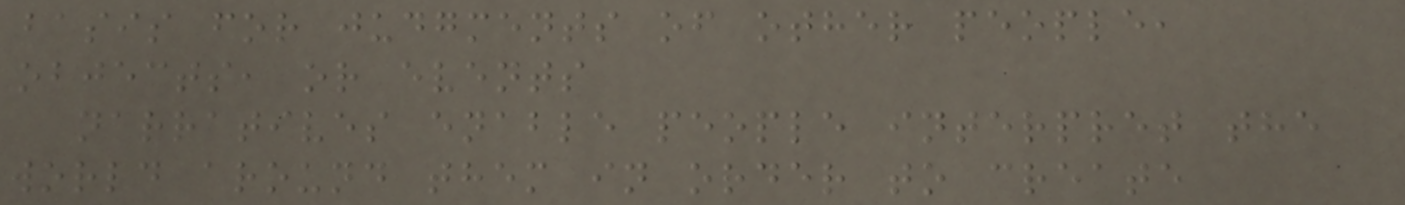basis for judgments of other people,
objects, or events
narratives enable people interpret the
world around them in order to create
